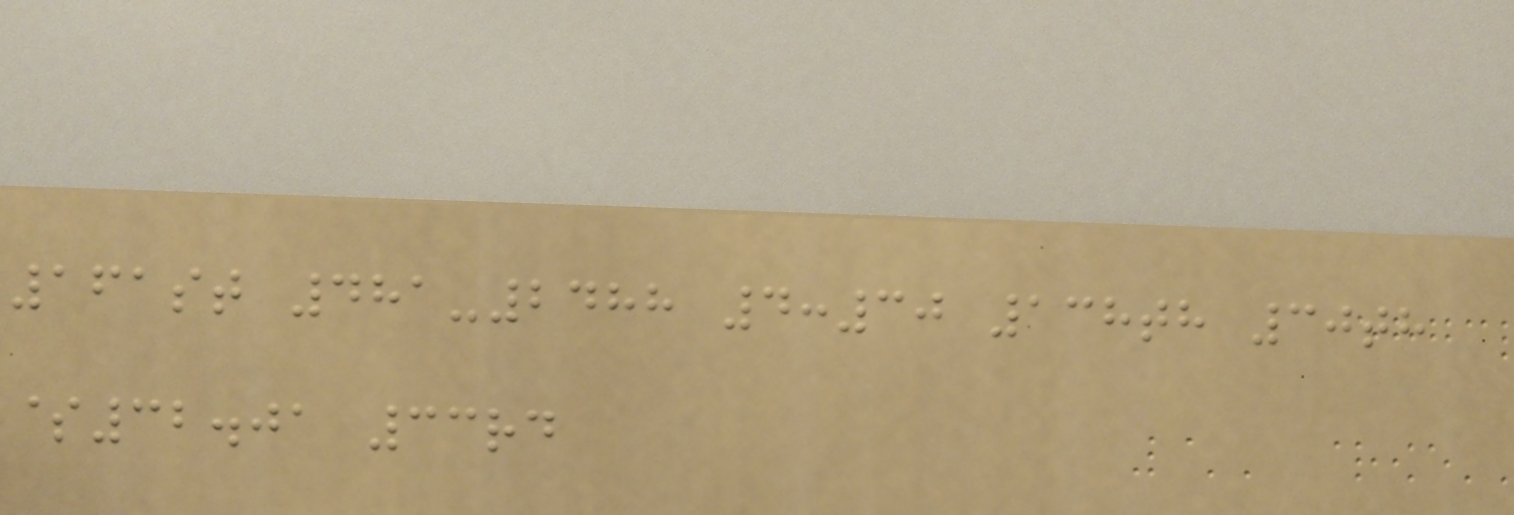161st 481-2488 4:30 138th 30th
$32.01 33rd
